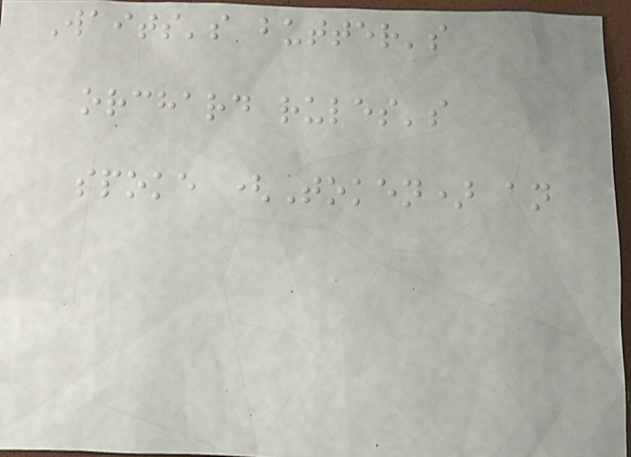Waits's butter's
orchard rules's
spoke (Token) an
